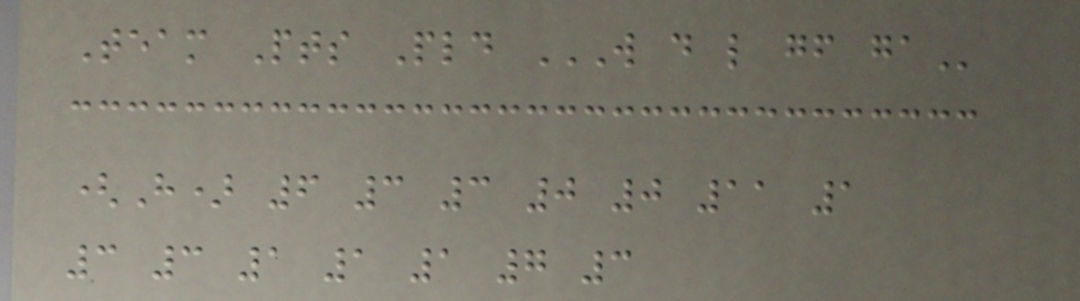Team Pts Pld W D L GF GA
(H) 6 3 3 0 0 11 1
3 3 1 1 1 7 3
